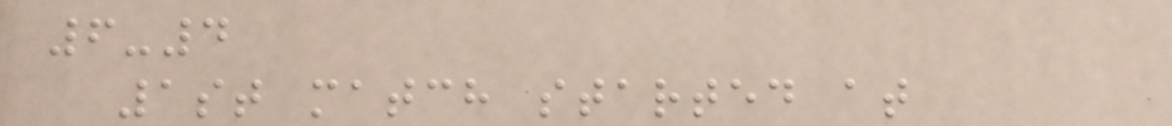6-4
1st match started at
